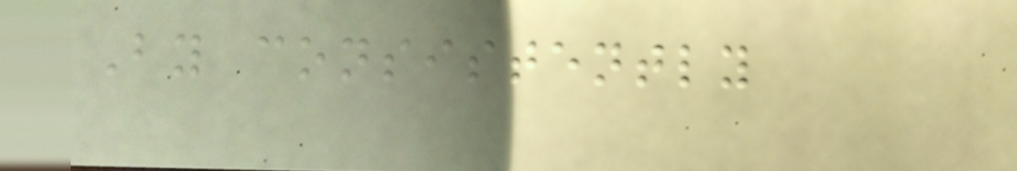By consistently
